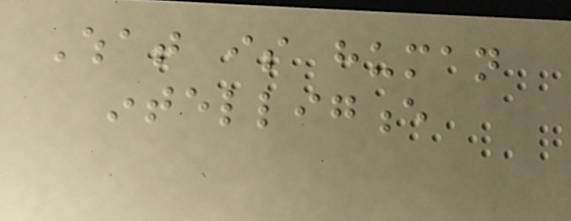What is human
intelligence
